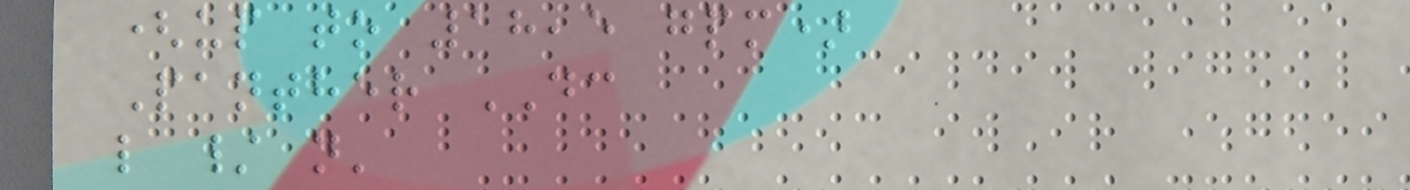(up to 18,5 gpm)
Panther DC
l / n'
